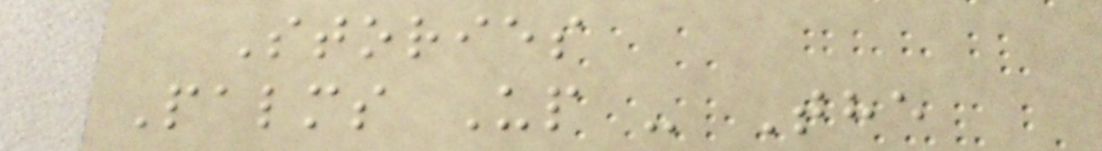Stories
Palms Up - The
